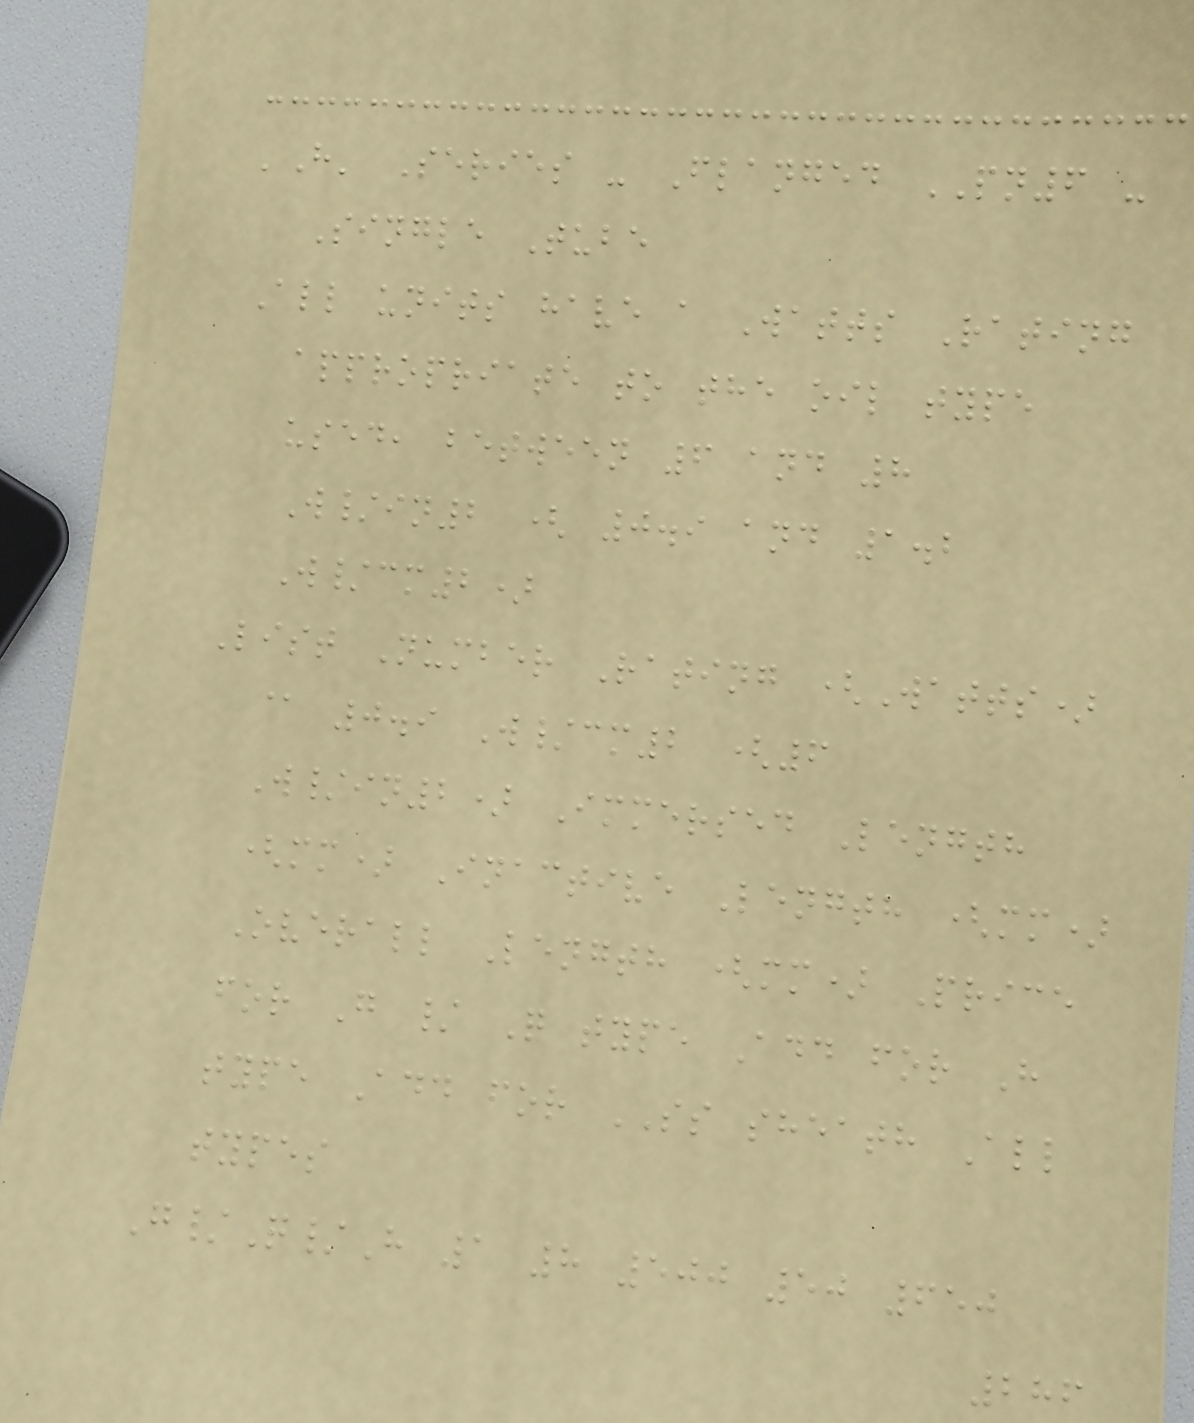'H' Series - Flanged PN6 -
Single Tube
All units have a Watts Rating
appropriate to the oil type
used, between 6 and 8
W/in2 ( 0.9 and 1.2
W/cm2)
List Number Rating (Watts)
@ 0.9 W/cm2 (6
W/in2) Immersed Length
(mm) Inactive Length (mm)
Overall Length (mm) Price
for G / Q type Add for H
type Add for SS sheath All
types
G/Q/H 1 8 500 50 650
286
